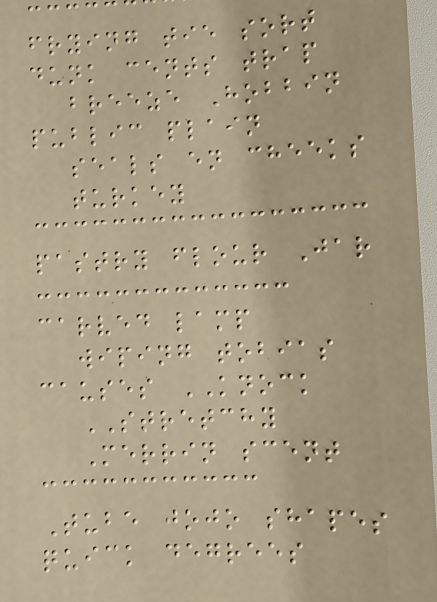frying tie sort
dunk cents trap
breeze Hobbin
public plain
seals en cheeks
turkey
pastry flour Jar
carved lamp
wiping tobias
causes KNOCK
STRETCHY
Merrin scent
Tube jojo shapes
quick degrees
